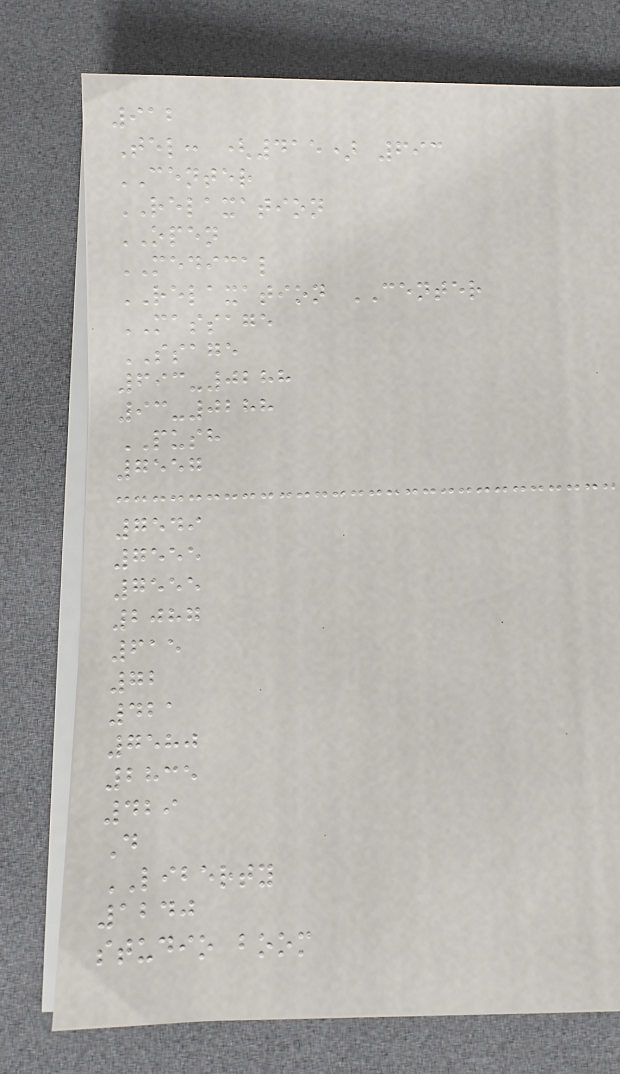912
Tel: (415) 693
CENTER
RELAXATION
OPEN
MEDICAL
RELAXATION CENTER
MASSAGE
SSAGE
693-0288
93-0288
PUSH
7557
7549
7555
7555
2087
615
72
421
7580
2835
429
D
LIBERTY
1240
studio boom
